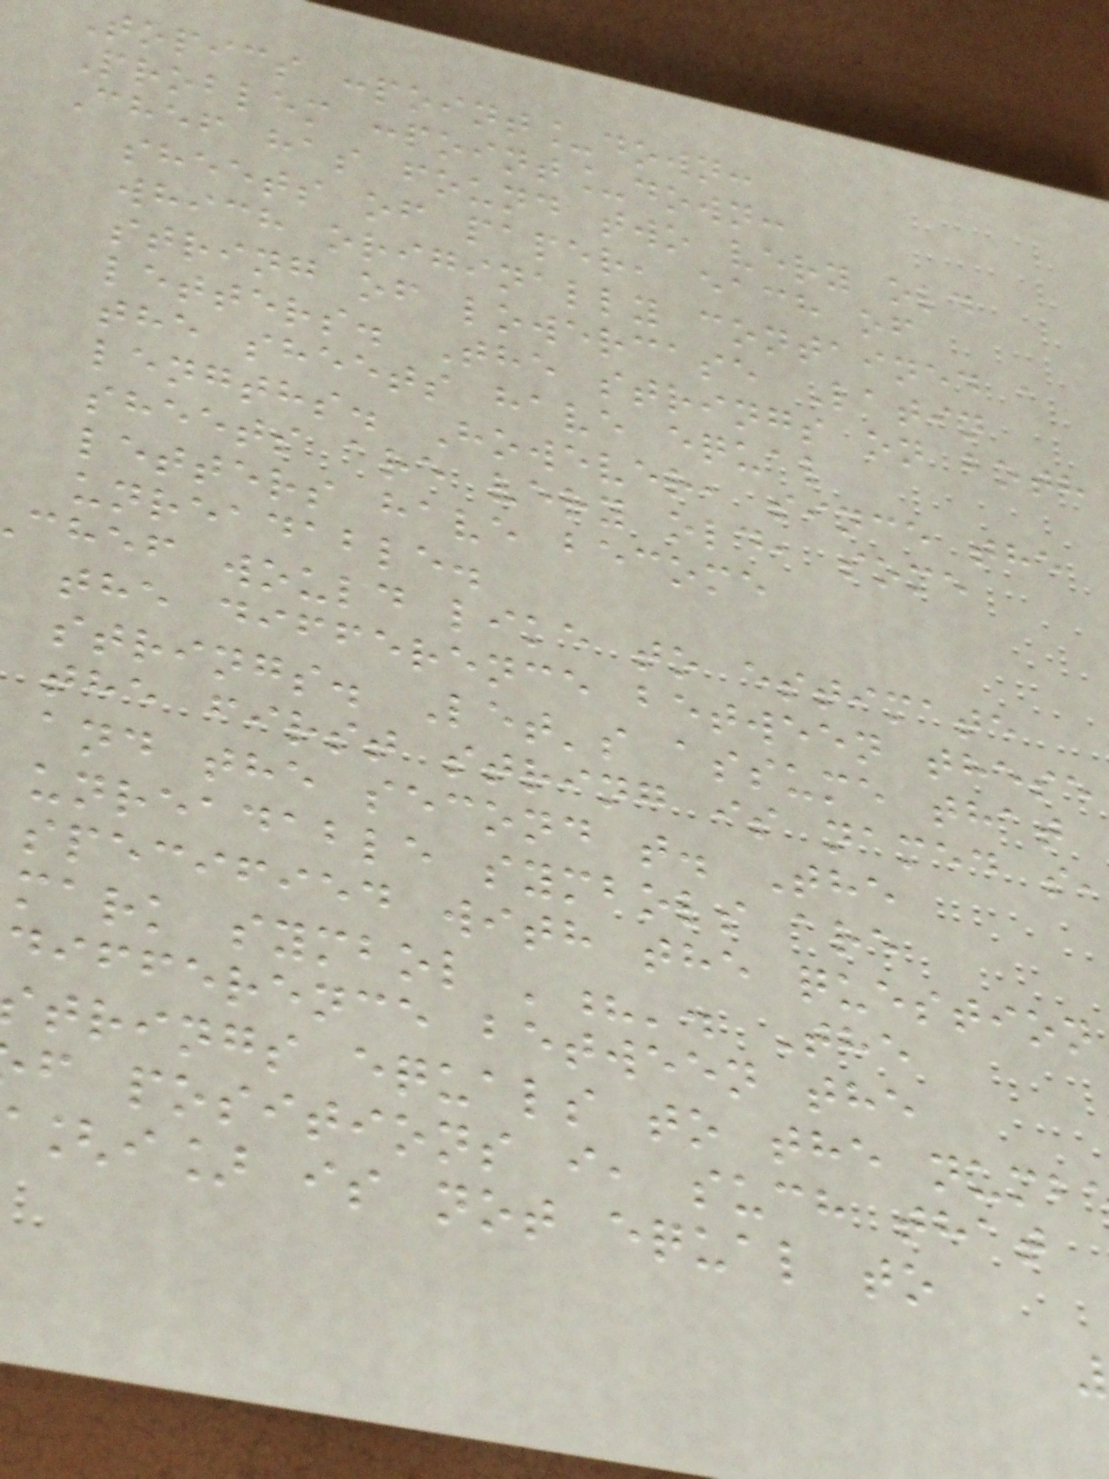Topics :point_down:
Problem :point_down:
Chef has found two very old
sheets of paper, each of
which originally contained a
string of lowercase Latin
letters. The strings on both
the sheets have equal
lengths. However, since the
sheets are very old, some
letters have become
unreadable.
chef would like to estimate
the difference between these
strings. Let's assume that
the first string is named s,
and the second t. The
unreadable symbols are
specified with the question
mark symbol '?'. The
difference between the
trings equals to the numb
f positions i, such that
[i] is not equal to
